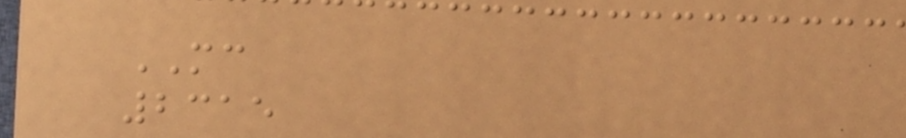MC
2315
